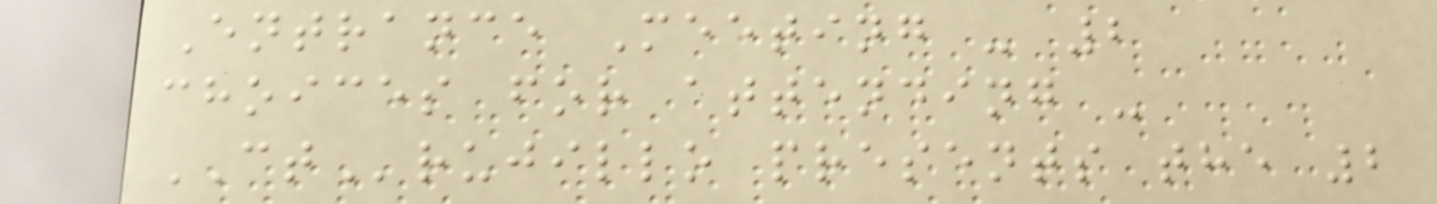Entrance Meeting - 2
choices for attending -
CTrujillo presents the 2
